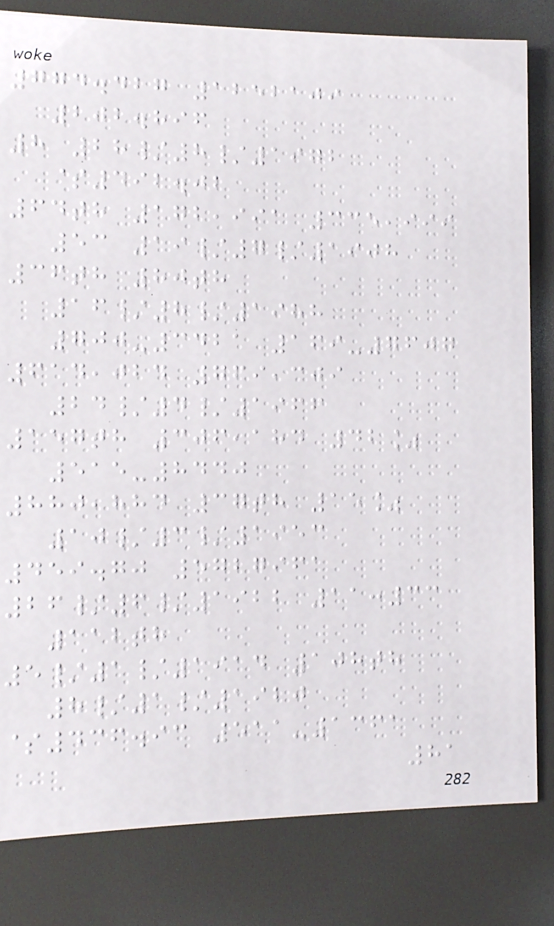774.427 1252109
202.896
8 28/8/1972
$492.02
64th 172,991 335,999
53 19/7/1908
36th 80th
16/8/1988
700-3421 169-7607
614,024 769,309
24/4/1966
157th 306,184 42%
515-8440
880,884 37th 15%
10/3/1953
459.70 5727961
26/6/1922 11:33
112th
5/1/1914 108th
8/1/1920
$436.93 511-1361
81
